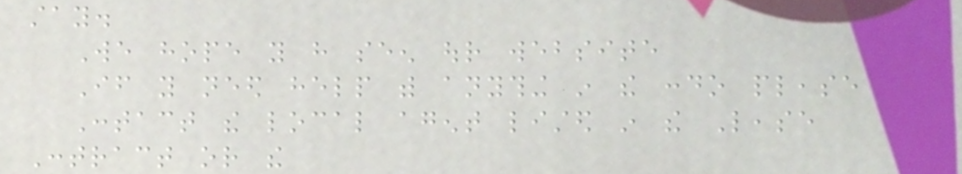stay.
We hope you have seen our website
If you need help with anything in the condo please
Contact the local agent listed in the Lease
Contract or the
